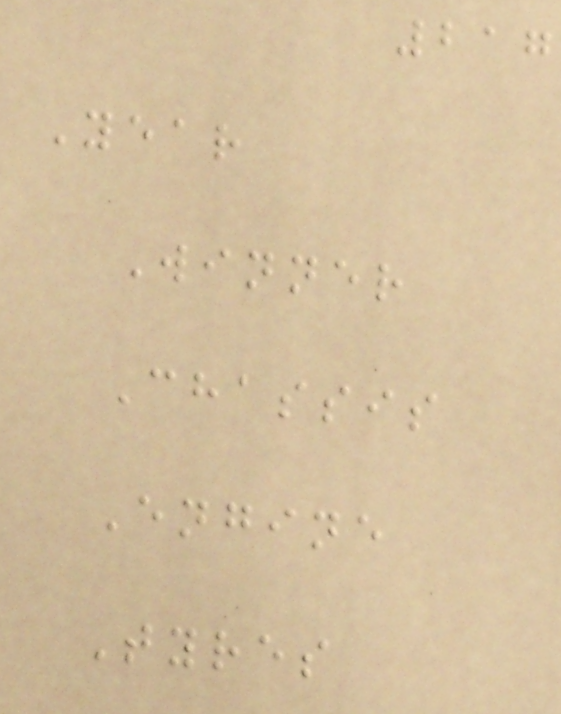217
Year
Winner
Chassis
Engine
Tyres
